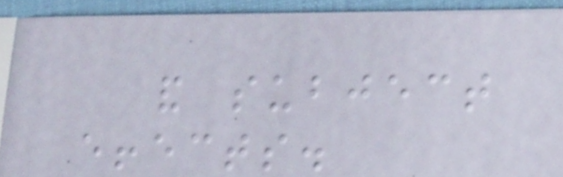and subject
effects.
